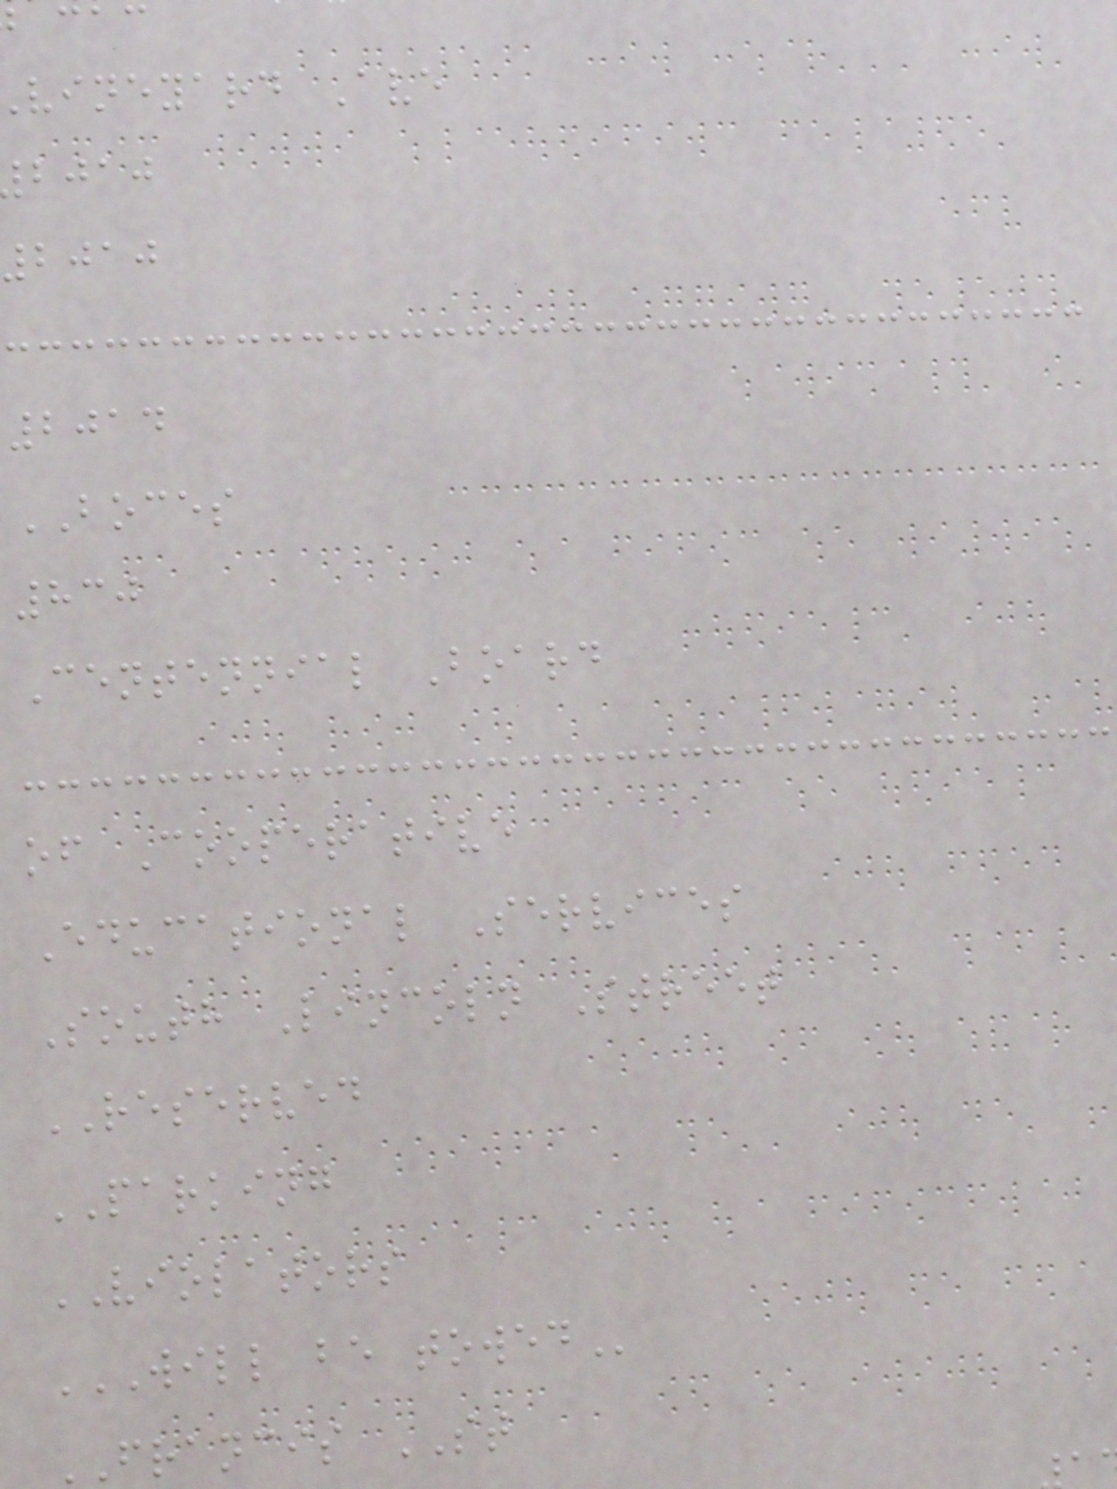vineyard Ave
bjaj
2010
2014
BOCES
830
Centennial Board
of Cooperative
Educational Services
South Lincoln Street
RESERVED
PARKING
VIOLATORS
WILL BE TOWED
FRANCIS ST
